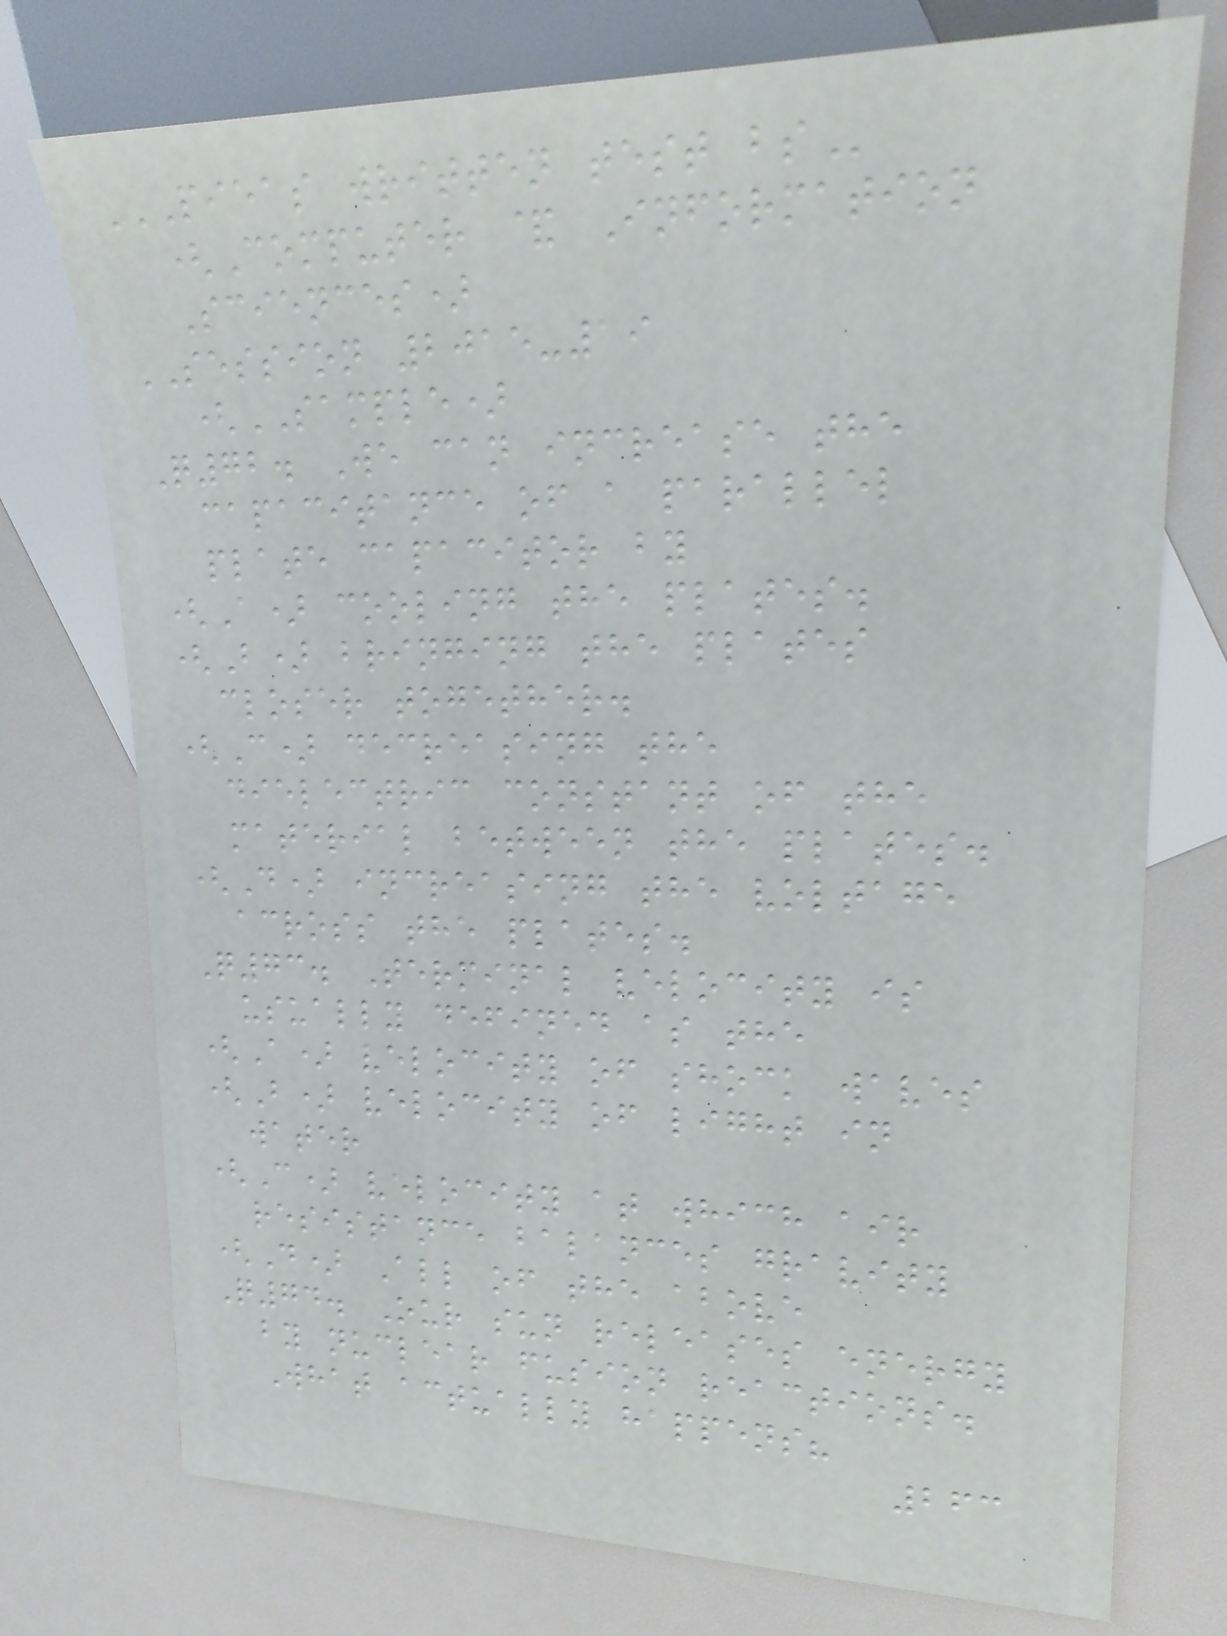PIEAS WRITTEN TEST BS
(Computer & Information
Sciences)
SESSION 2015-19
(SAMPLE)
Q72. We can increase the
capacitance of a parallel
plate capacitor by
(A) cooling the plates.
(B) bringing the plates
closer together.
(C) decreasing the
dielectric constant of the
material between the plates.
(D) increasing the voltage
across the plates.
Q73. Terminal velocity is
usually defined as the
(A) velocity of shock waves
(B) velocity of light in
water
(C) velocity at which air
resistance balances gravity
(D) All of the above
Q74. Our sun releases energy
by nuclear fusion reactions.
What actually happens?
263
